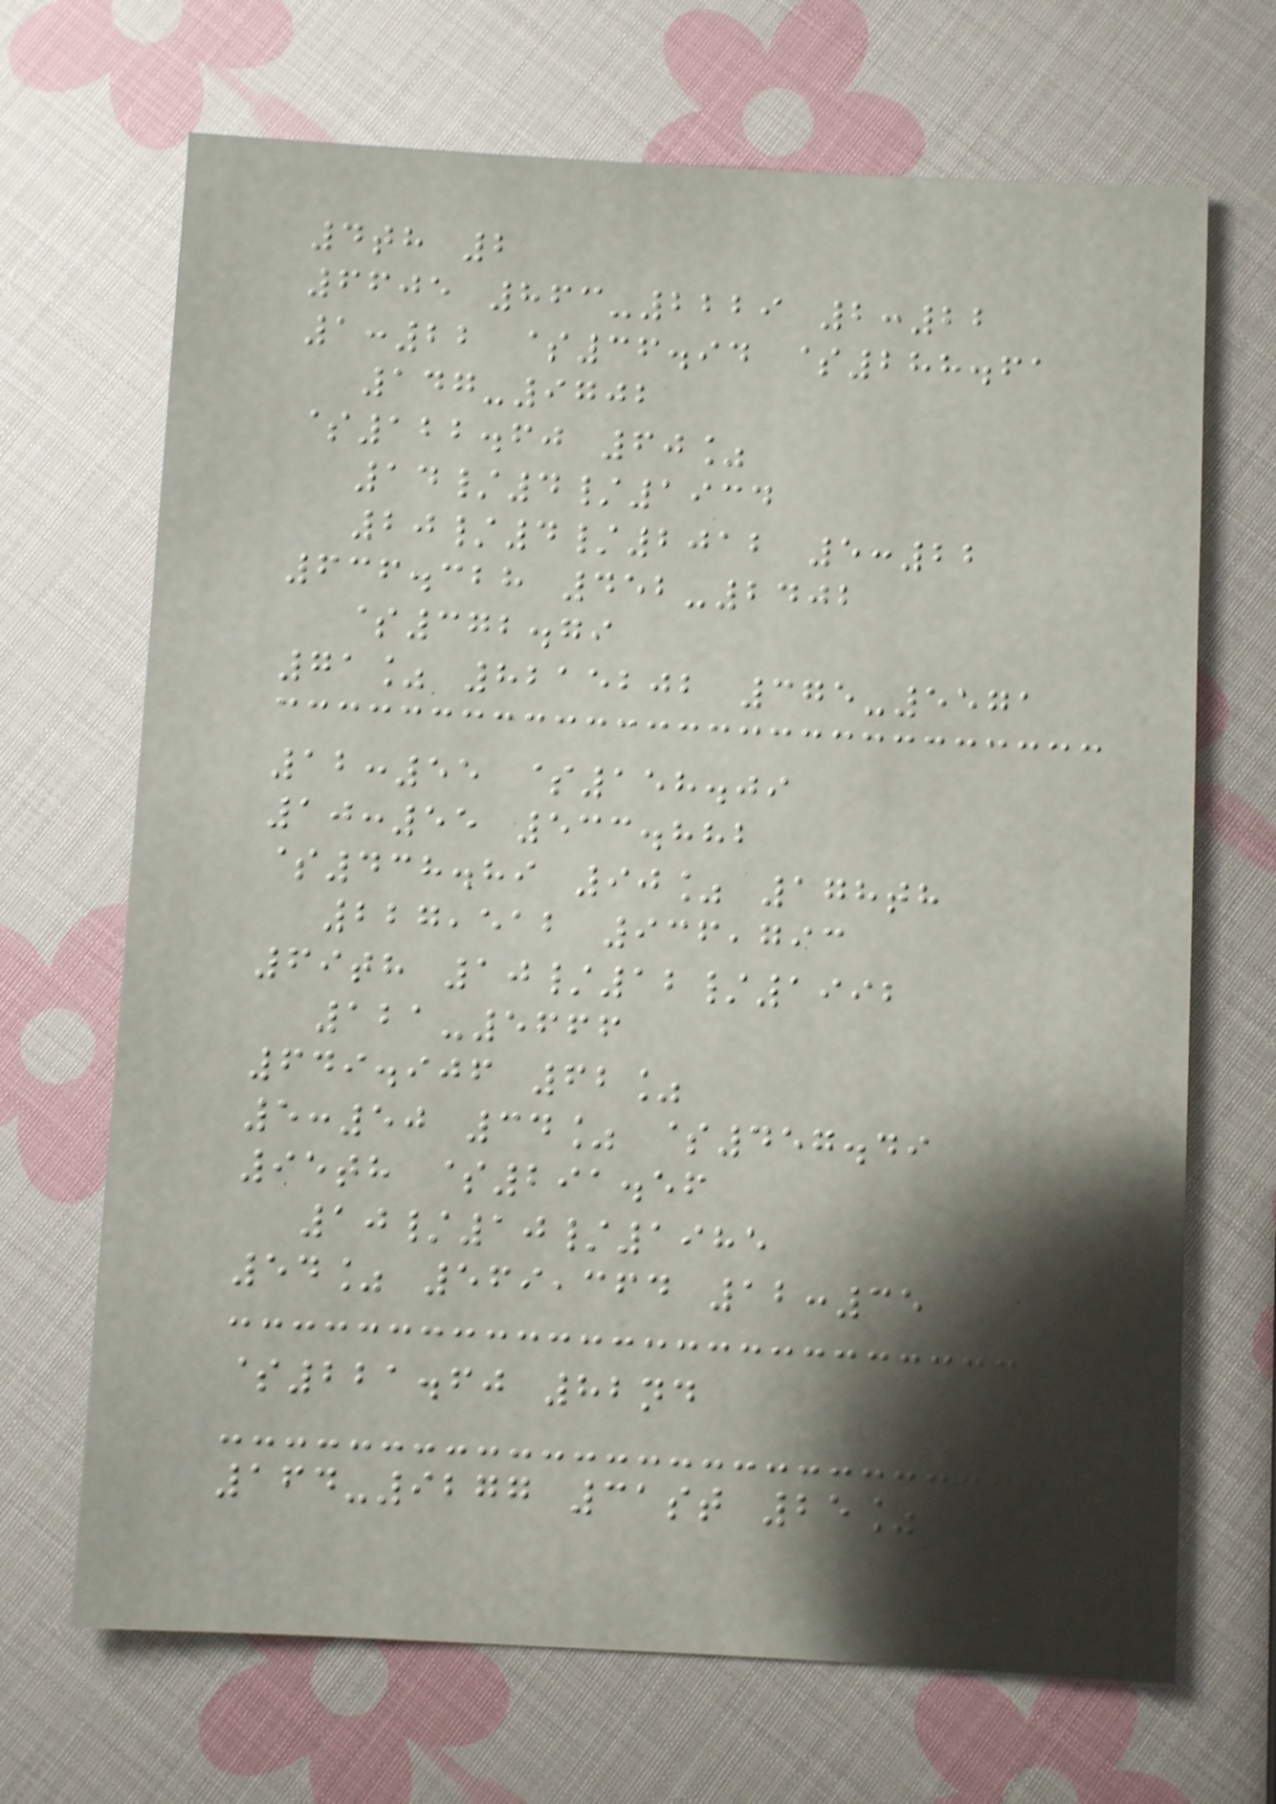4th 2
6605 863-2229 2:22
1:22 $36.94 $288.61
147-9702
$122.60 60%
14/4/1934
20/4/2012 5:22
636.328 452-2402
$372.79
71% 8215202 375-5571
12:55 $158.09
10:55 533.882
$438.89 90% 178th
227,512 936,793
69th 10/12/1992
121-5666
649.906 62%
5:50 34% $457.49
95th $291.56
10/10/1985
54% 569,364 12:35
$221.60 82nd
164-9277 31st 25%
